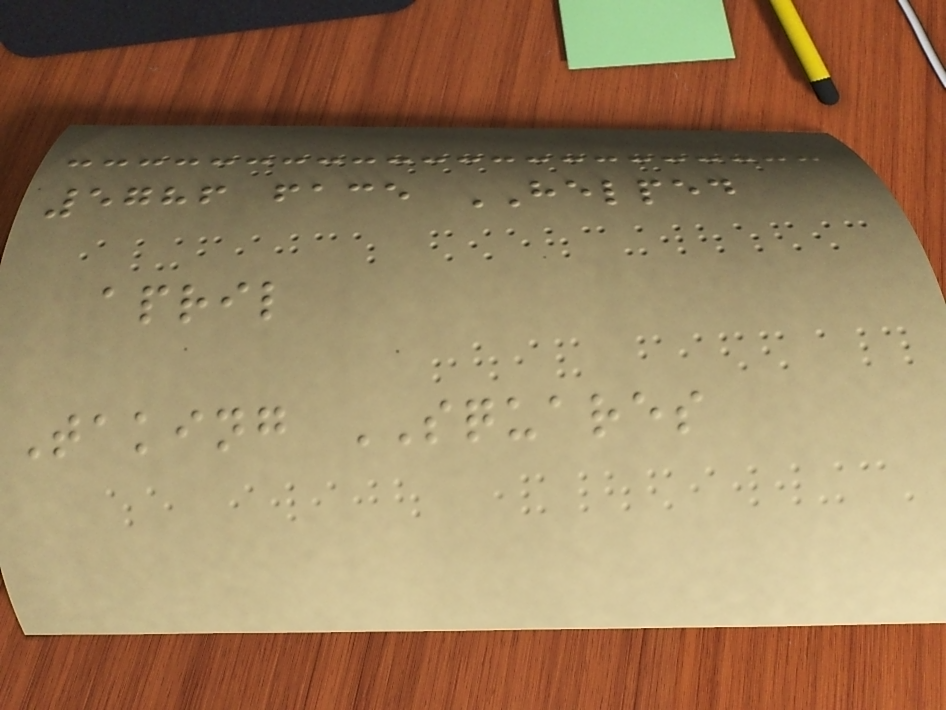5786 face HELPED
april
Taking SQUARES
